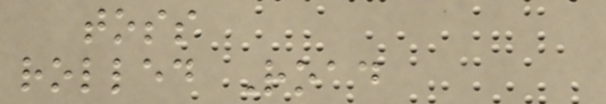toss
rolled Road
